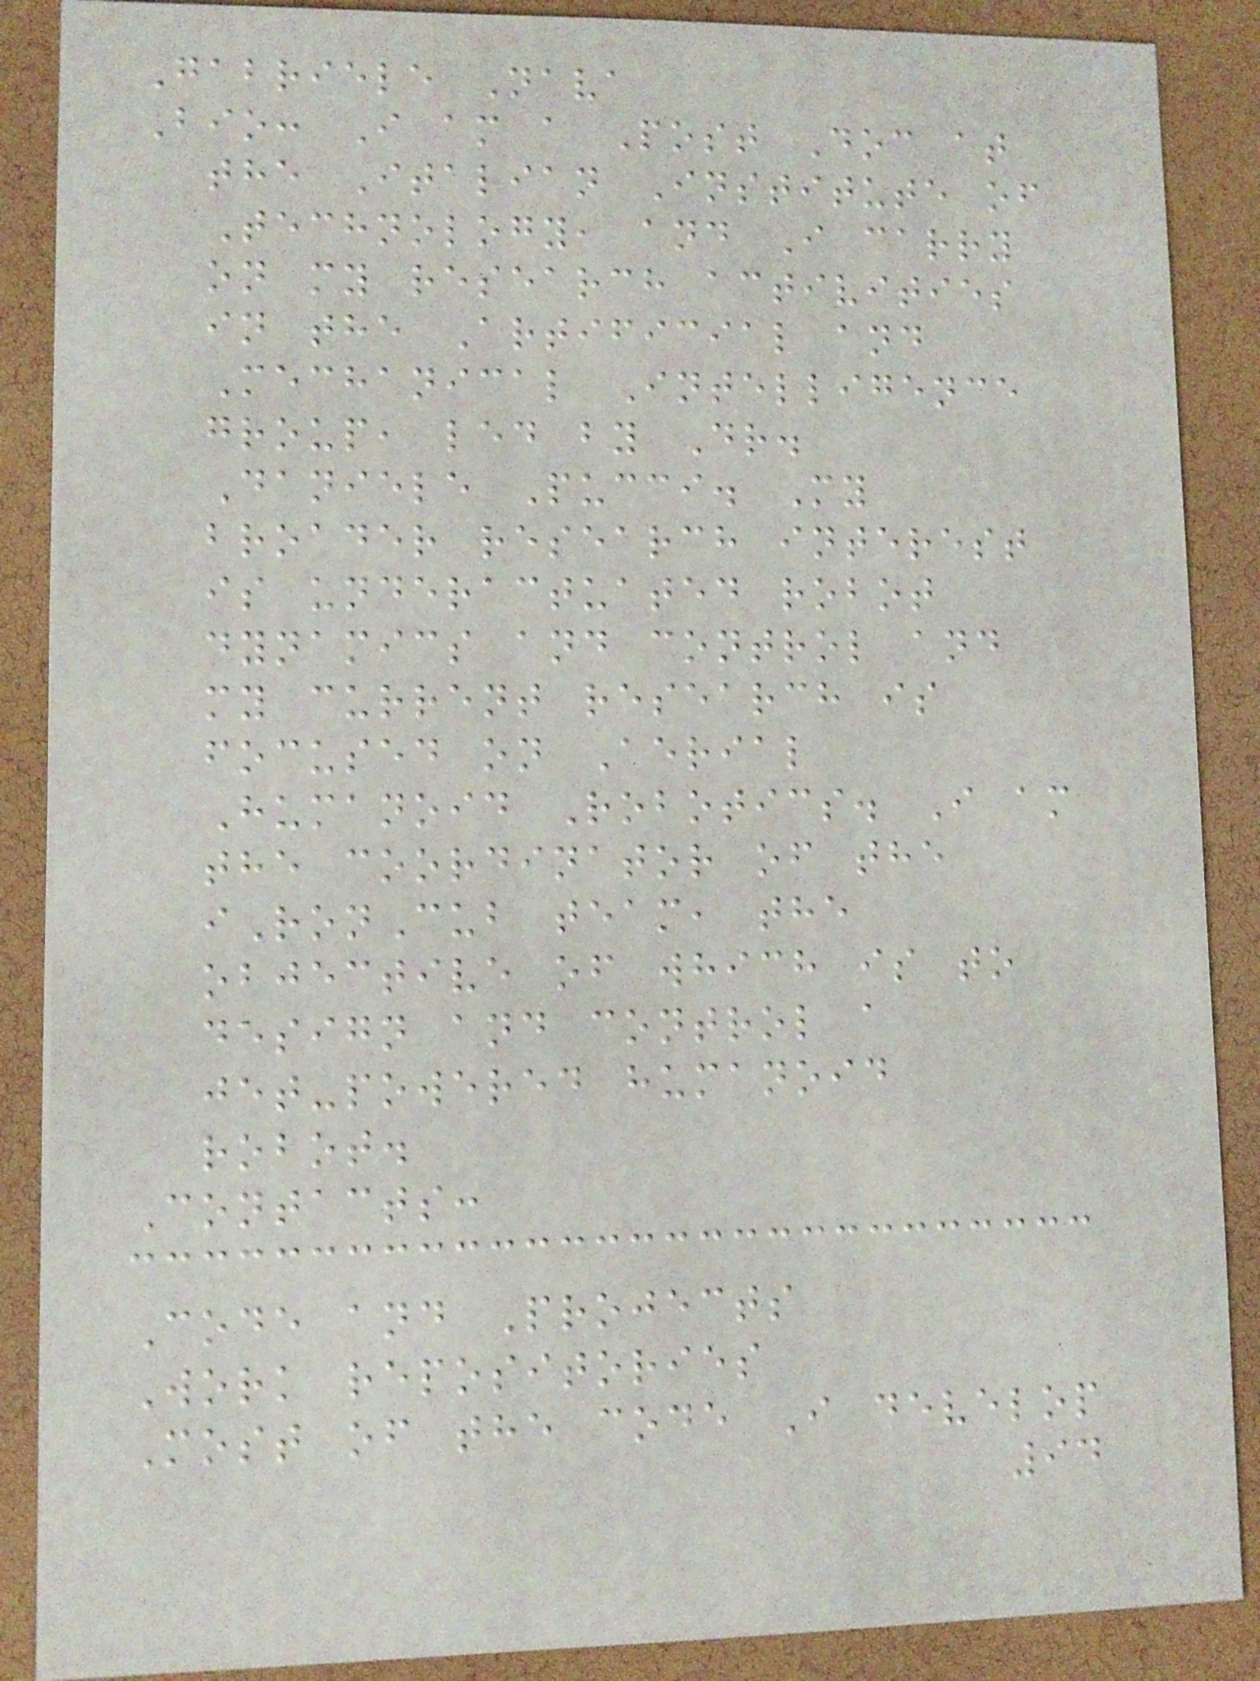Gabriele Nava
Bio: I am a Post Doc at
the Italian Institute of
Technology, and I carry
on my research activities
in the Artificial and
Mechanical Intelligence
group, led by Dr.
Daniele Pucci. My
broader research interest
is underactuated robot
dynamics and control and
my current research is
focused on Aerial
Humanoid Robotics. I am
the coordinator of the
iRonCub team, the
objective of which is to
design and control a
jet-powered humanoid
robot.
Contacts:
Code and Projects
Work repositories
Most of the code I develop
94
